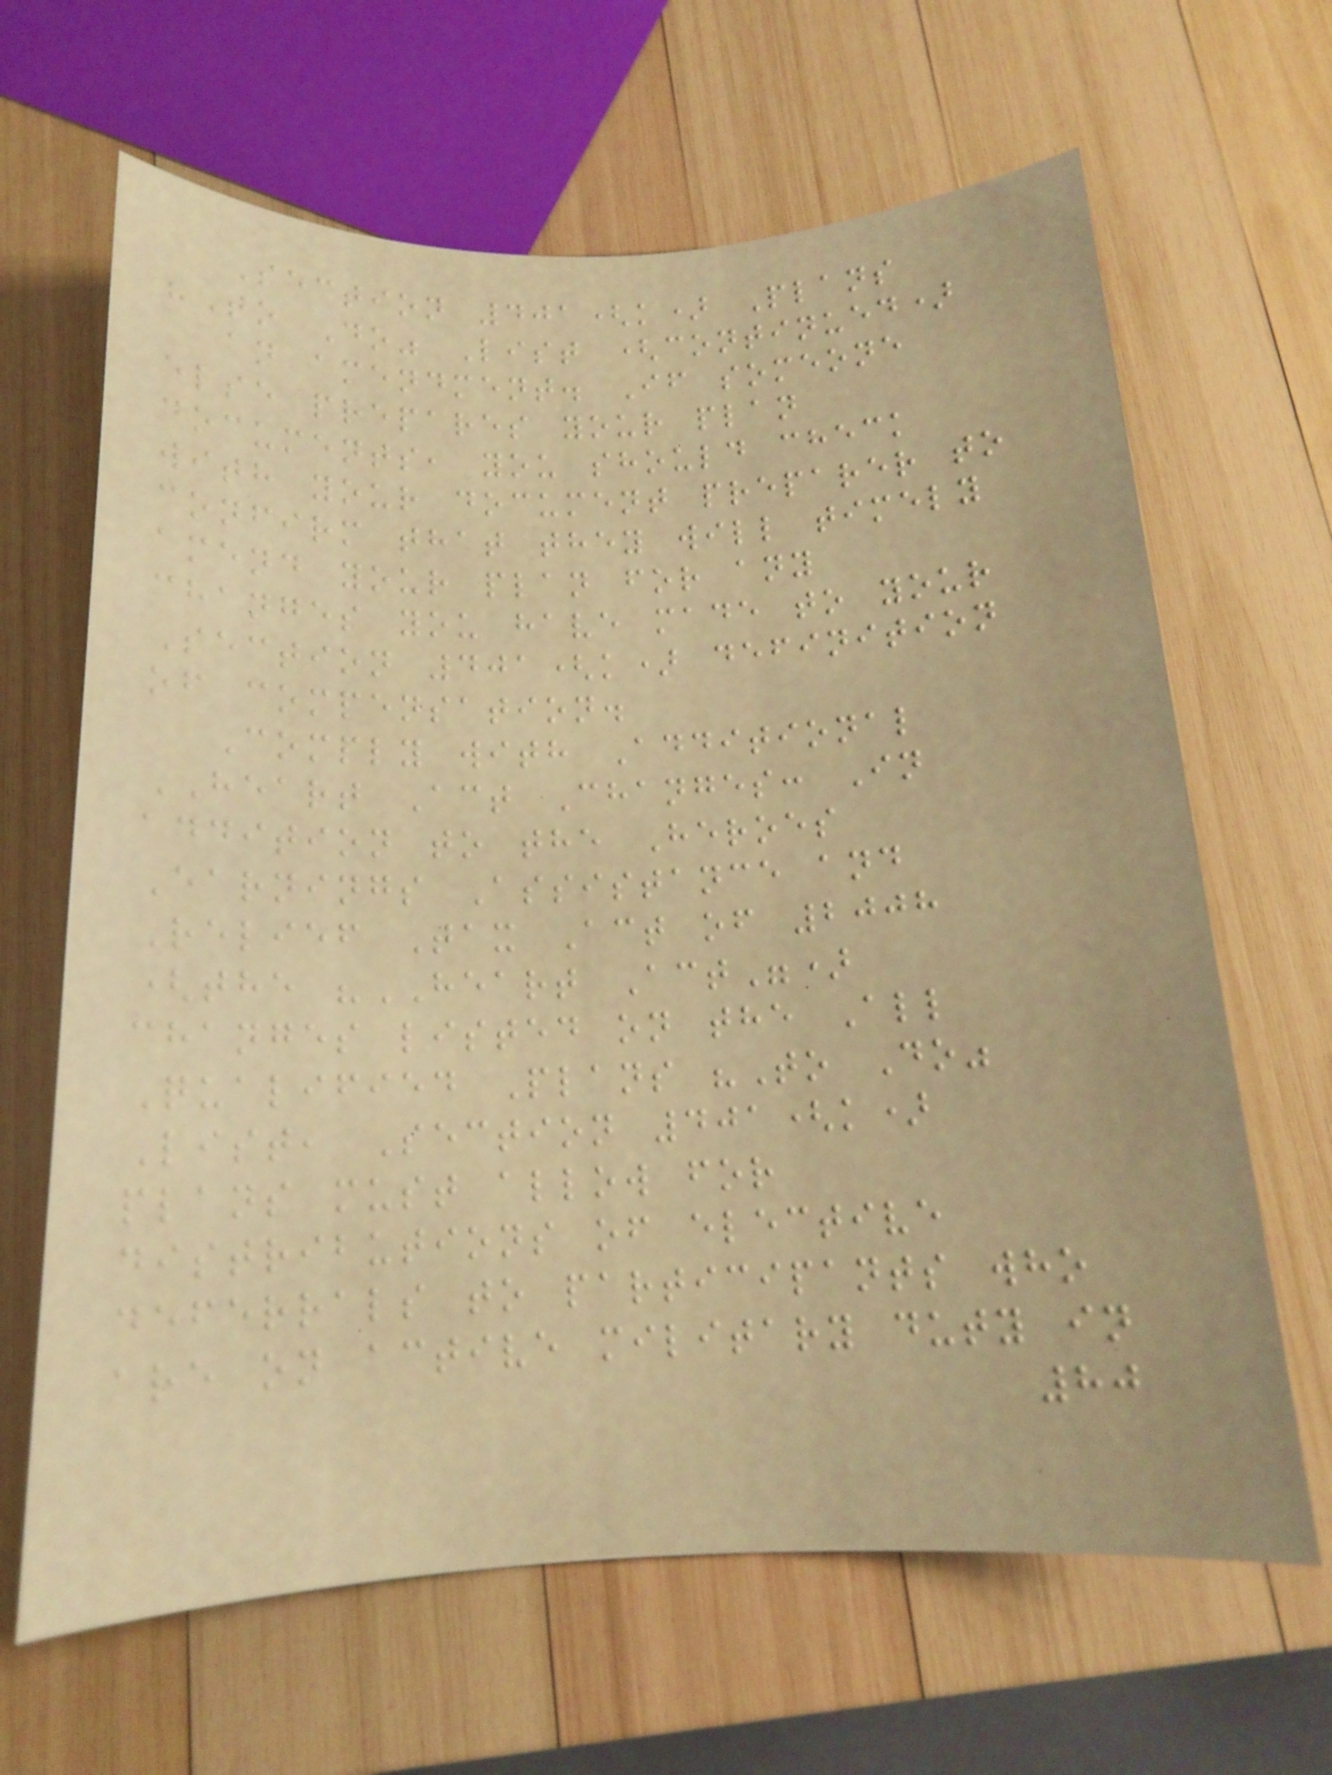Section 401(k) Plans
"To Do" List (continued)
an amendment. If someone
else prepares your plan
documents, you should check
with your document preparer to
confirm that they will timely
amend your plan for any
changes you have made to your
Section 401(k) definition
of compensation.
Comply with Additional
HEART Act Changes: In
addition to the Heroes
Earnings Assistance and
Relief Tax Act of 2008
(the "HEART Act")
changes listed on the All
Qualified Plans "To Do"
List, Section 401(k)
plans must allow for
distributions of elective
deferrals to participants who
are on active military duty in
80
